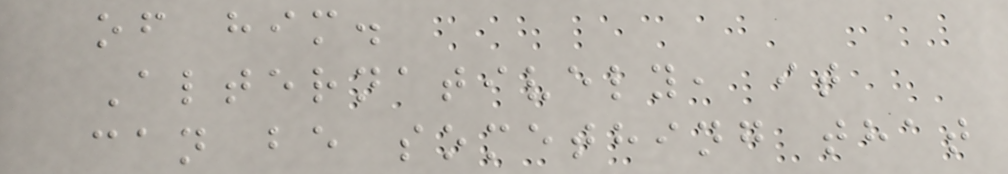of him.
Alternatively, it
can be something that
